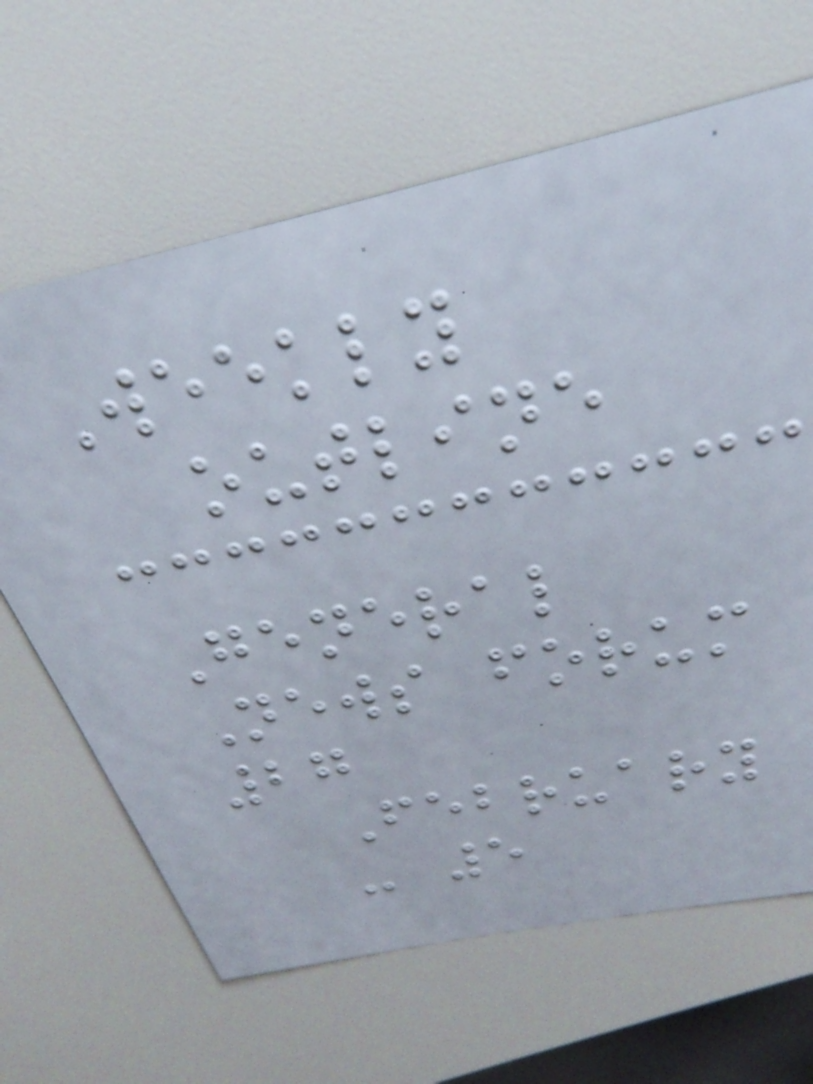Weekly
outline
General
News forum
27
February
- 5
